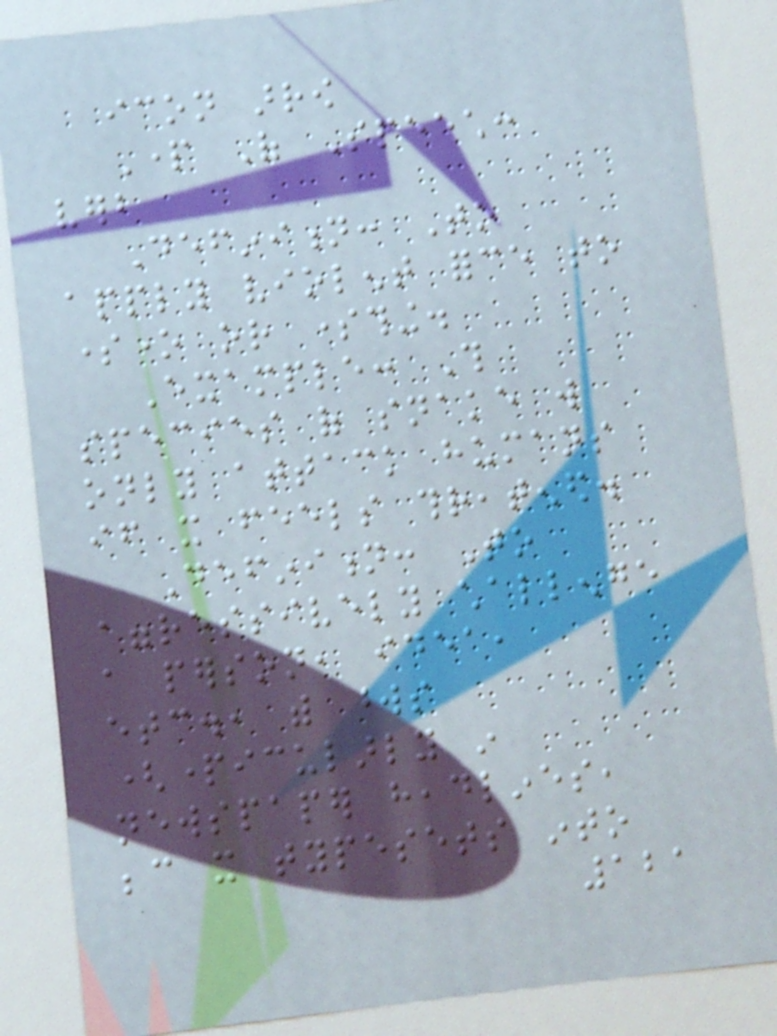icon arrow
Part Of Speech:
verb
Definition: To
apply violent force to
someone or something.
Example: This
species of snake will
only attack humans
if it feels threatened.
Definition: To
aggressively challenge
a person, idea,
etc., with words
(particularly in
newspaper headlines,
because it typesets into
121
